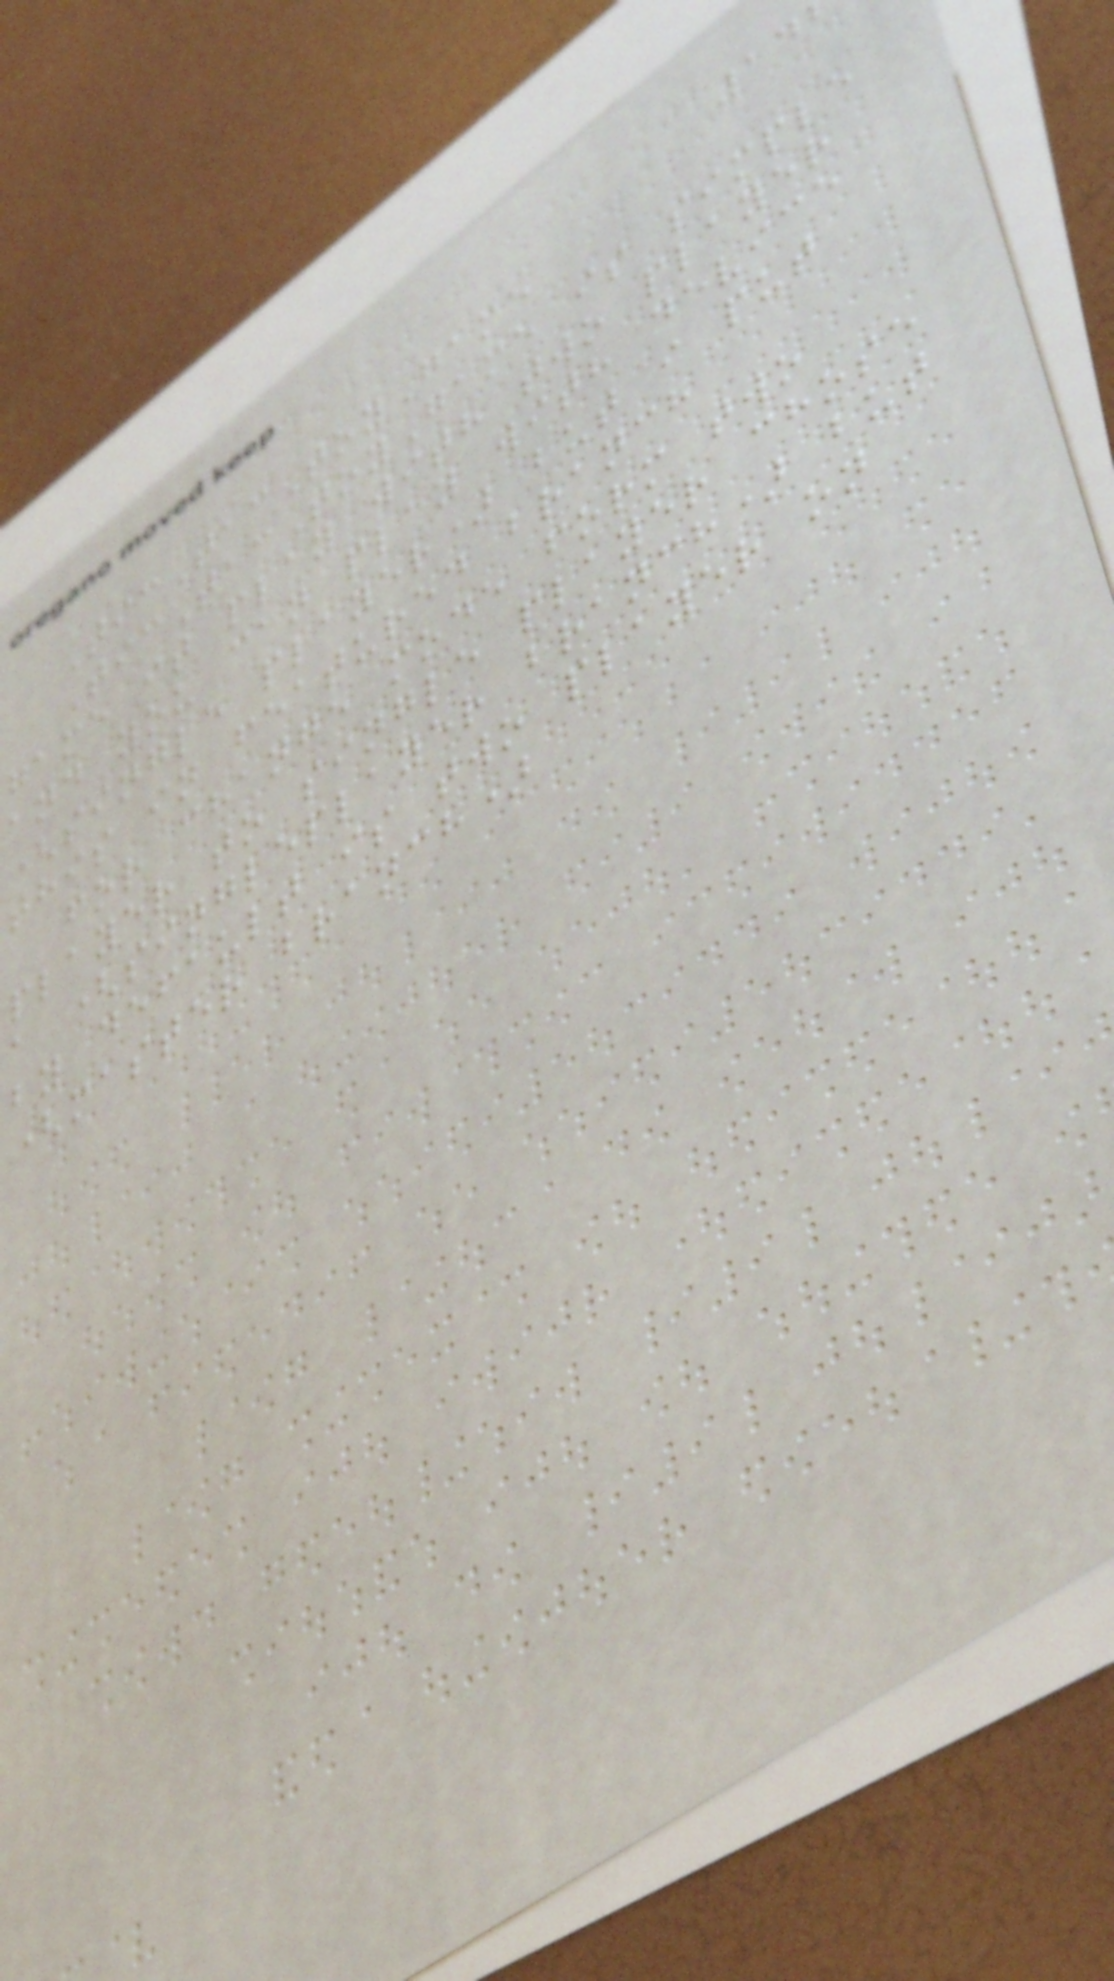TicTacToyGame
TicTacToyGame is simple
game it play with two player
and you can play with device
(single player) but i put
this in featured branch
for change mode form two
player to single player chose
a (singleplayer branch) but
by default is two player on
(master branch)
